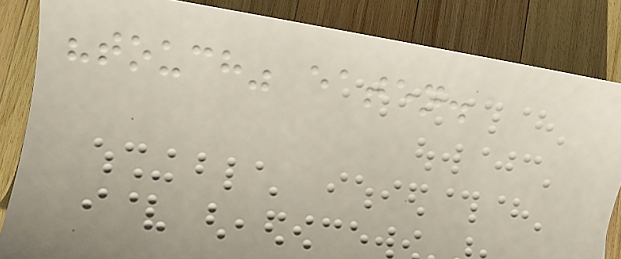"touch" eaten.
